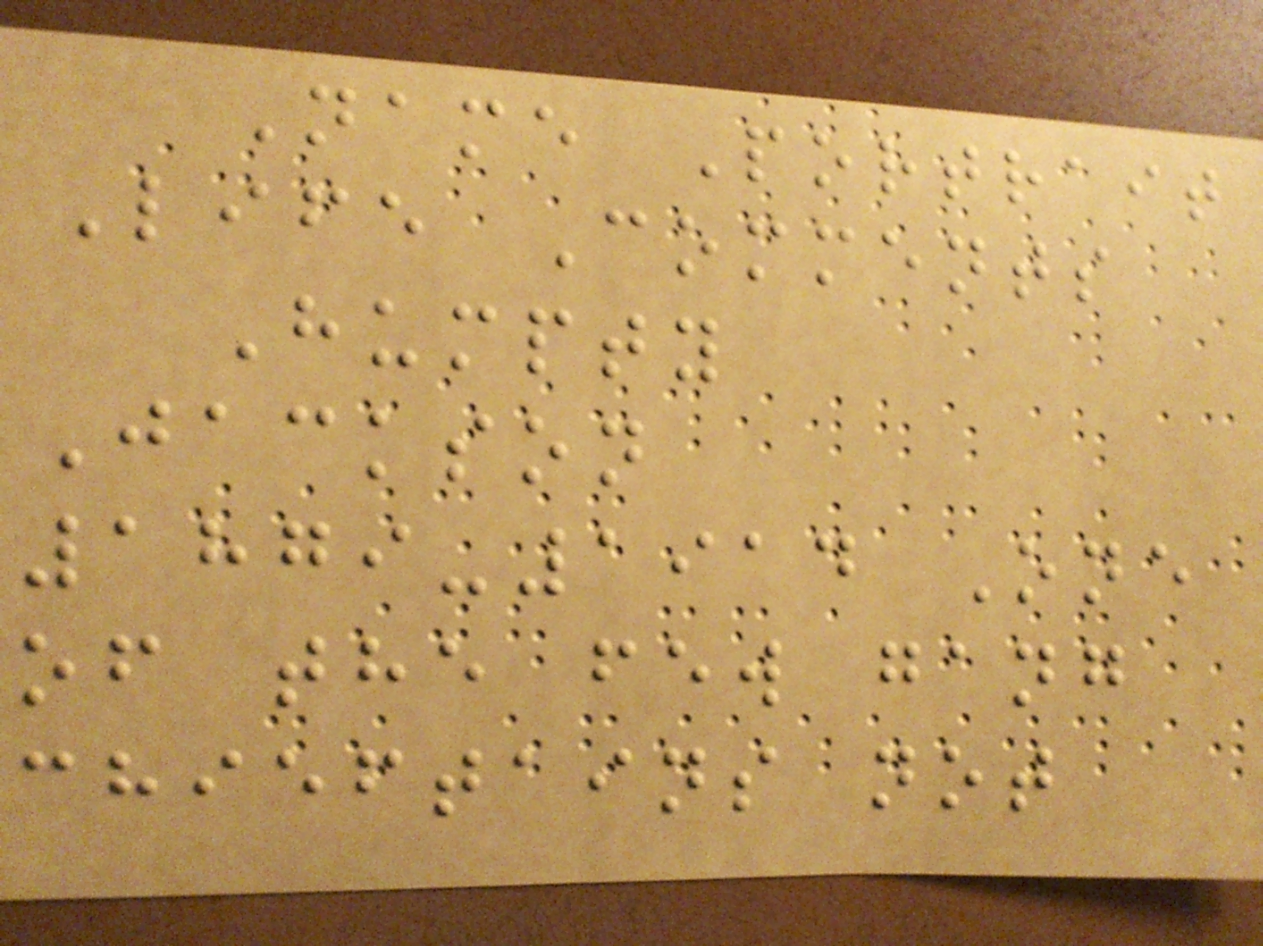Name Portrait
Life Comments
Humpty
Jackson
1879-1914 One
of the few gang
chieftains not
